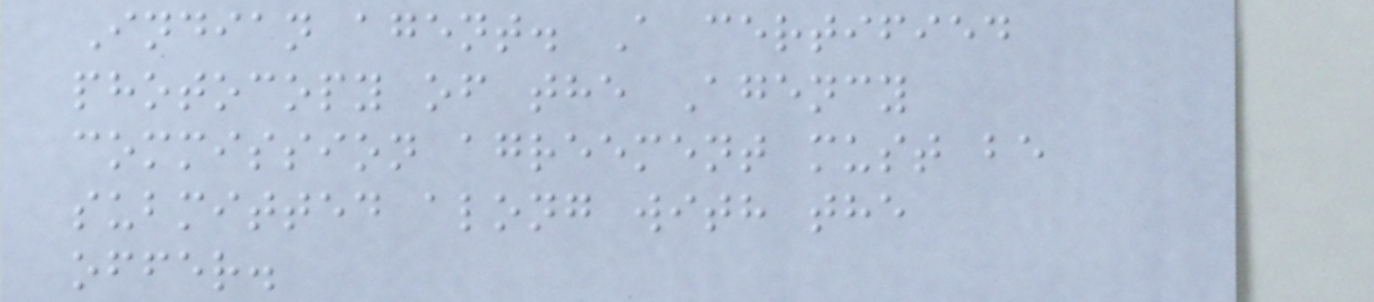Indian agent. A certified
photocopy of the Agency
commission agreement must be
submitted along with the
offer.
